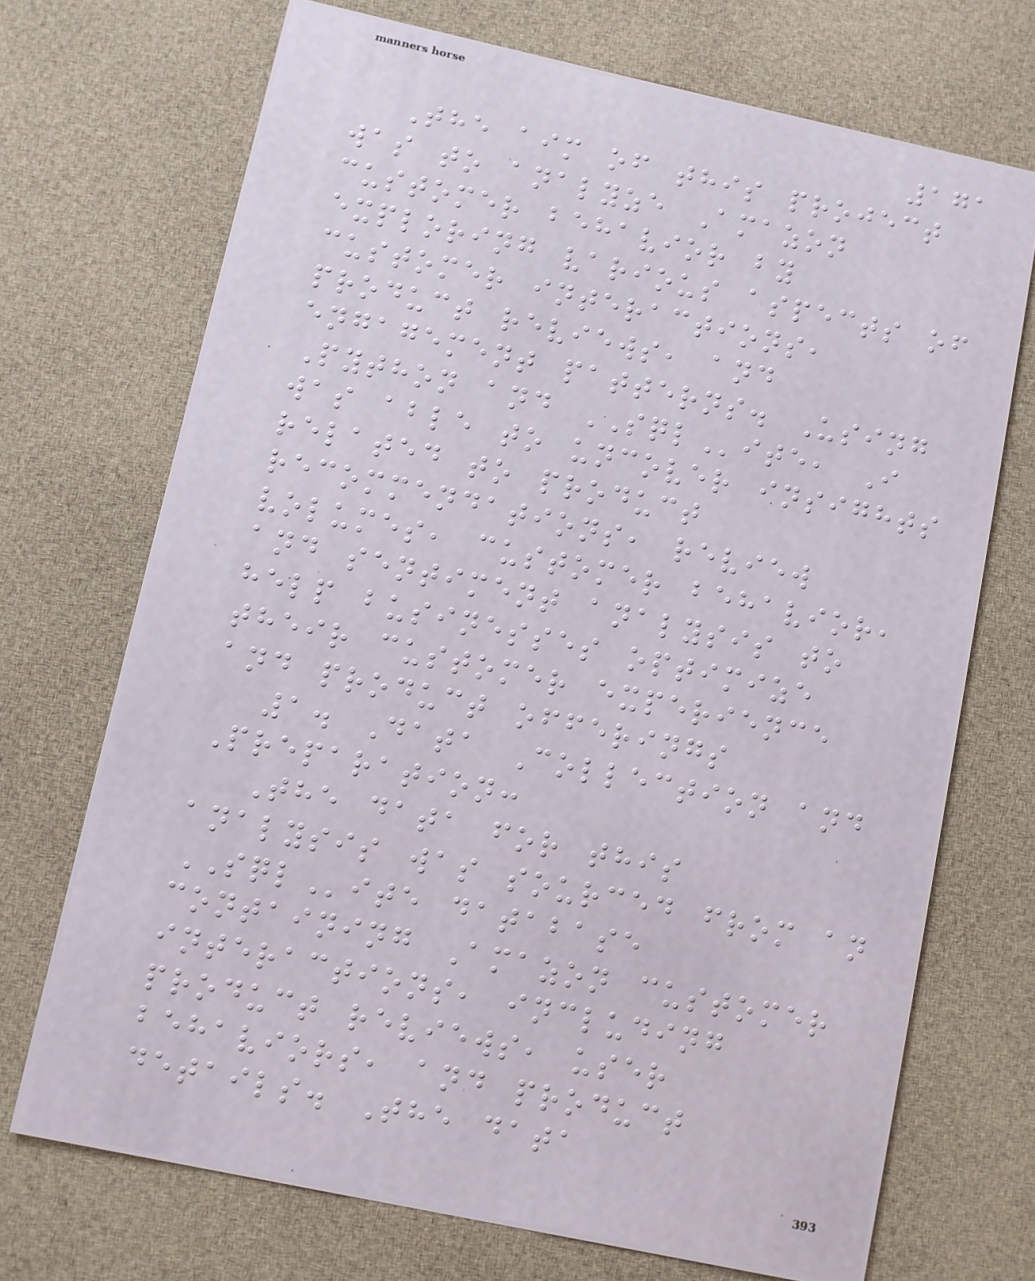171
The aim of this project
was to analyze Amazon
customer behavior by
exploring various aspects of
customer interactions,
product reviews, and
engagement patterns. Using
Python and SQLite, I
was able to uncover insights
related to product
recommendations, review
volumes, customer behavior,
and sentiment analysis to
help businesses optimize
their customer experience
and product offerings
1. Data Collection and
Preparation:
The data for this
analysis was sourced from an
SQLite database
containing Amazon customer
interactions, including
product reviews, user
behaviors, and product
details. The data
